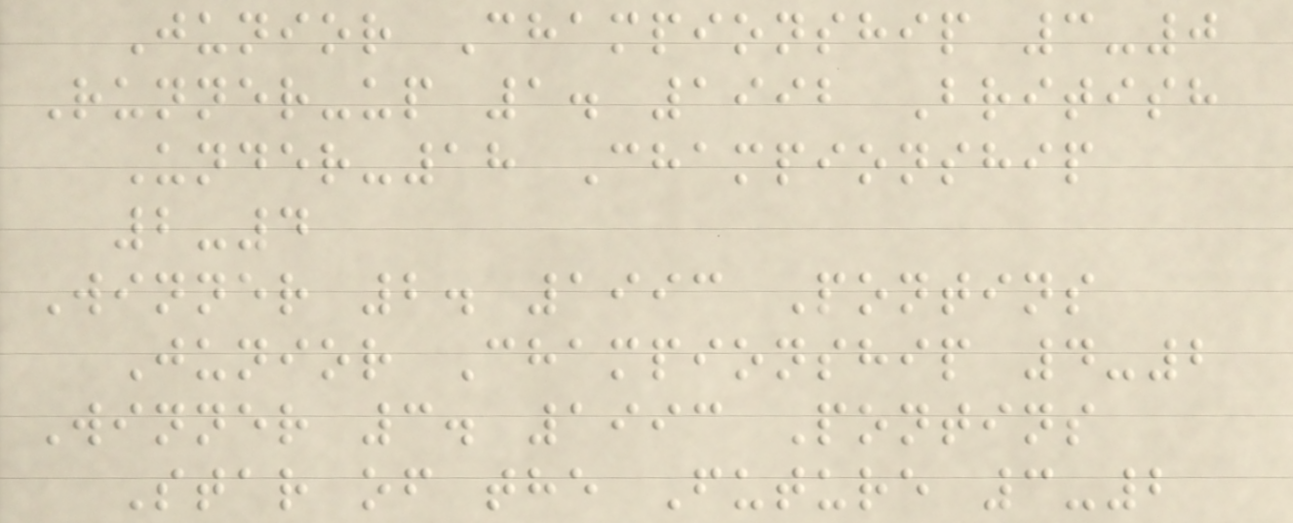Junior Championship 3-0
Runner-up 1. 1992 British
Under-18 Championship
2-4
Winner 2. 1993 Pontins
Junior Championship 4-2
Winner 3. 1993 Pontins
Star of the Future 3-2
